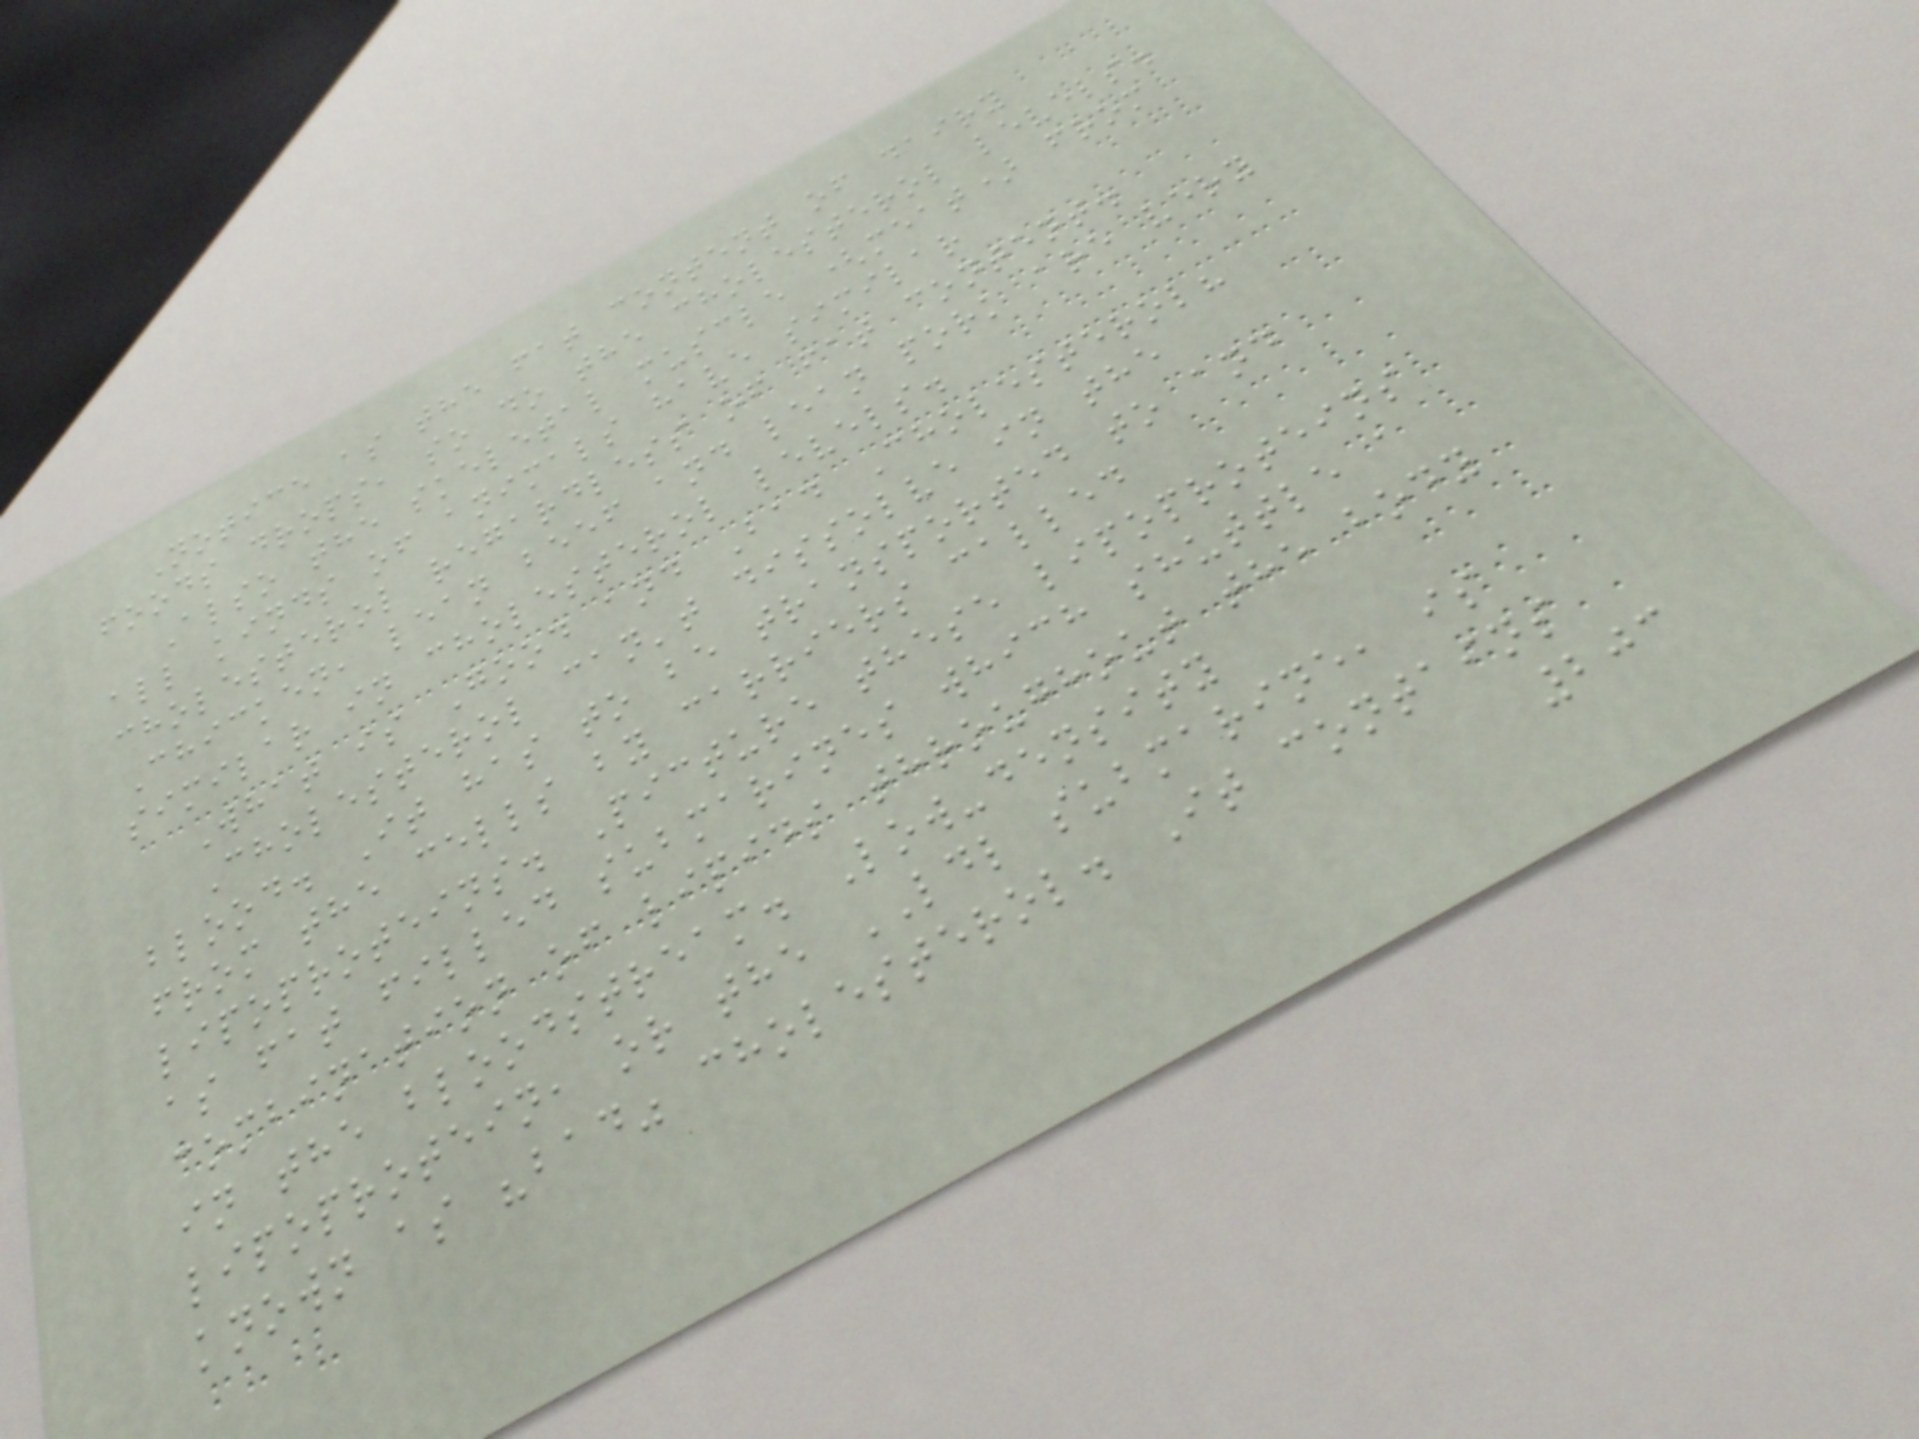Notice as the fat content of dairy
foods drops, so do the cholesterol levels.
Also the skeletal muscle (meat) from
all kinds of animals have similar
cholesterol regardless of fat content.
Chicken, lean beef and lean pork are very
similar in cholesterol levels.
What is Good and Bad Cholesterol?
Cholesterol can't dissolve in the
blood. It has to be transported to and
from the cells by carriers called
lipoproteins. Picture these lipoproteins
as fat filled submarines which shuttle a
combination of lipids throughout the body
in the bloodstream. Low-density
lipoprotein, or the LDL submarine, is
known as "bad" cholesterol. It contains
203
